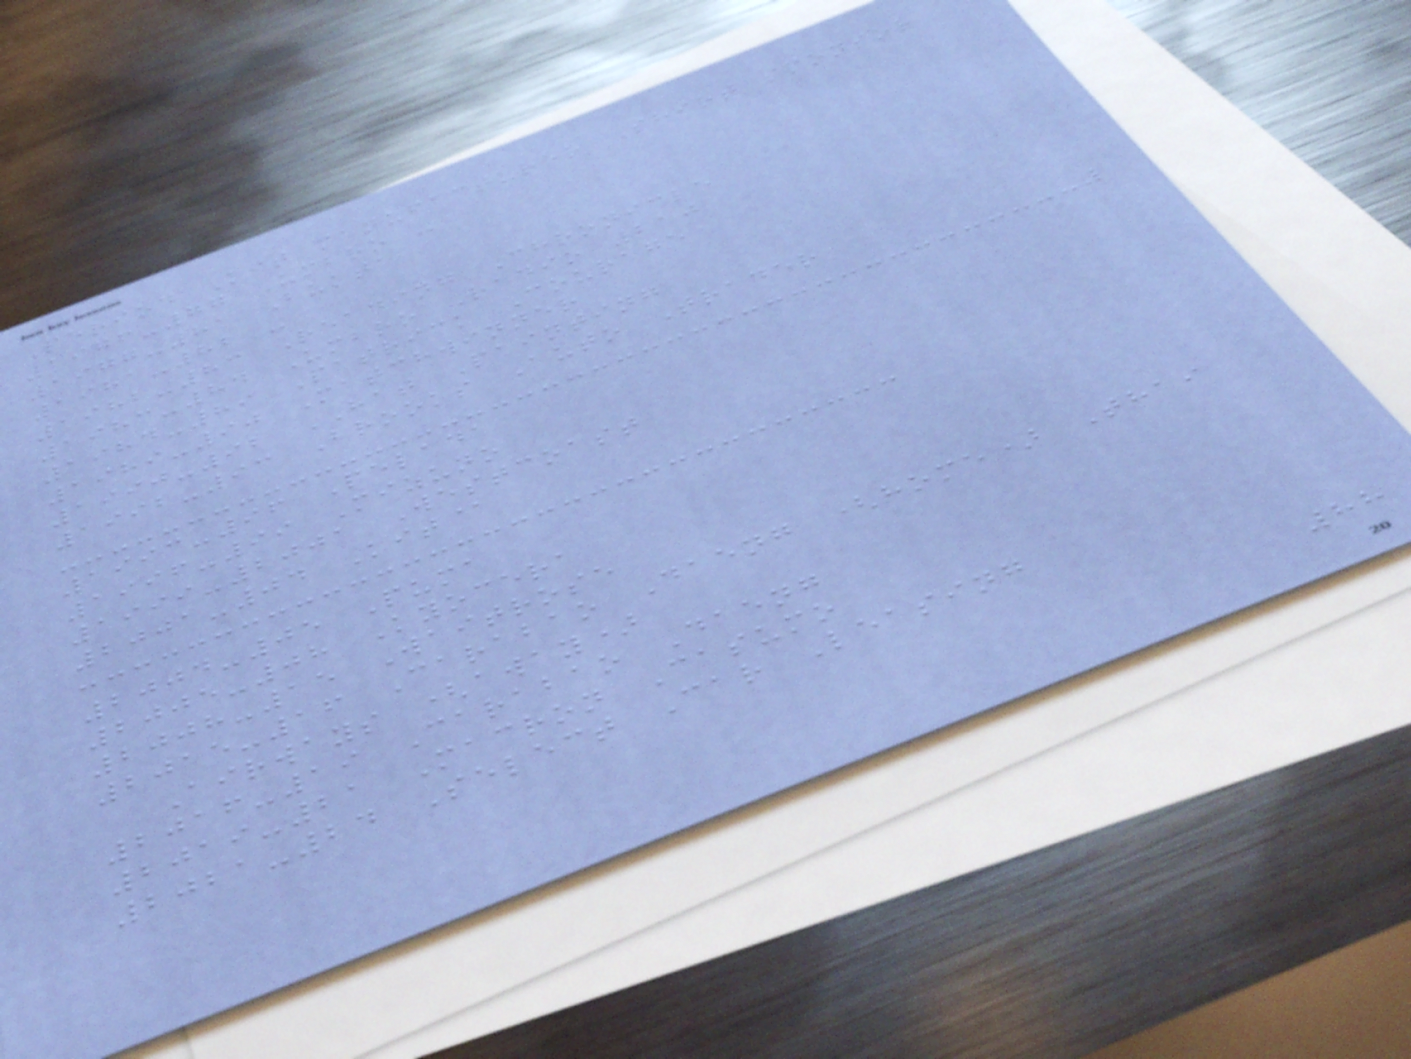Period Kit manufacturer Shirt sponsor
1976-77 Umbro -
1977-81 Bukta
1981-82 -
1982-83 Reading Chronicle
1983-84 Umbro Radio 210
1984-89 Patrick Courage
1989-90 Matchwinner
1990-92 HAT Painting
1992-93 Brooks Auto Trader
1993-96 Pelada
1996-99 Mizuno
1999-2001 Westcoast
2001-04 Kit@
2004-05 Puma
2005-08 Kyocera
2008-15 Waitrose
2015-16 Carabao Daeng (home) Thai
Airways (away)
2016-19 Carabao Daeng
2019-21 Macron Casumo
2021-24 Select Car Leasing
88
